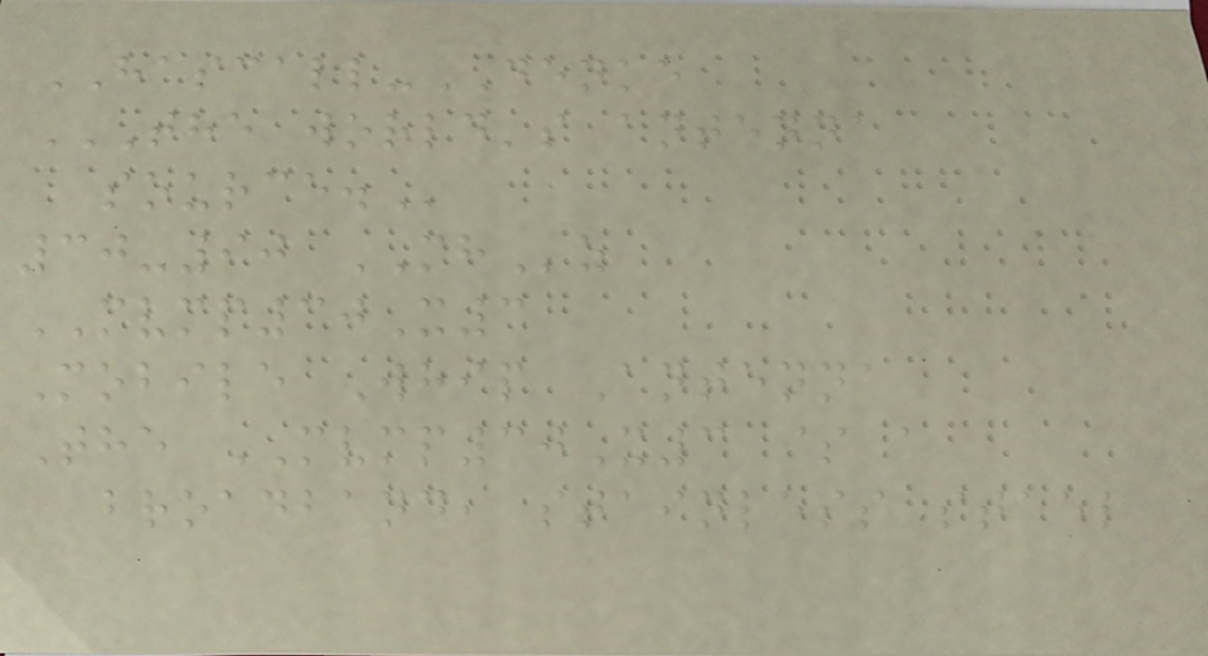HASCALL-DENKE
THE WORLD'S ANTENNA
SOURCE.
30-90 MHz
MVMP30X3
Mobile Whip Antenna
The MVMP30X3 is a
broadband, stainless steel
